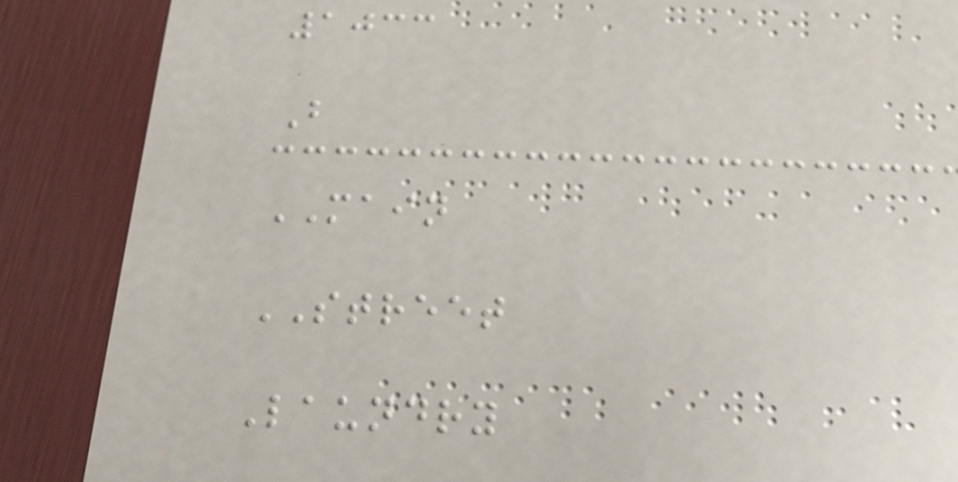1033
B
MAIN
STREET
Laundry
